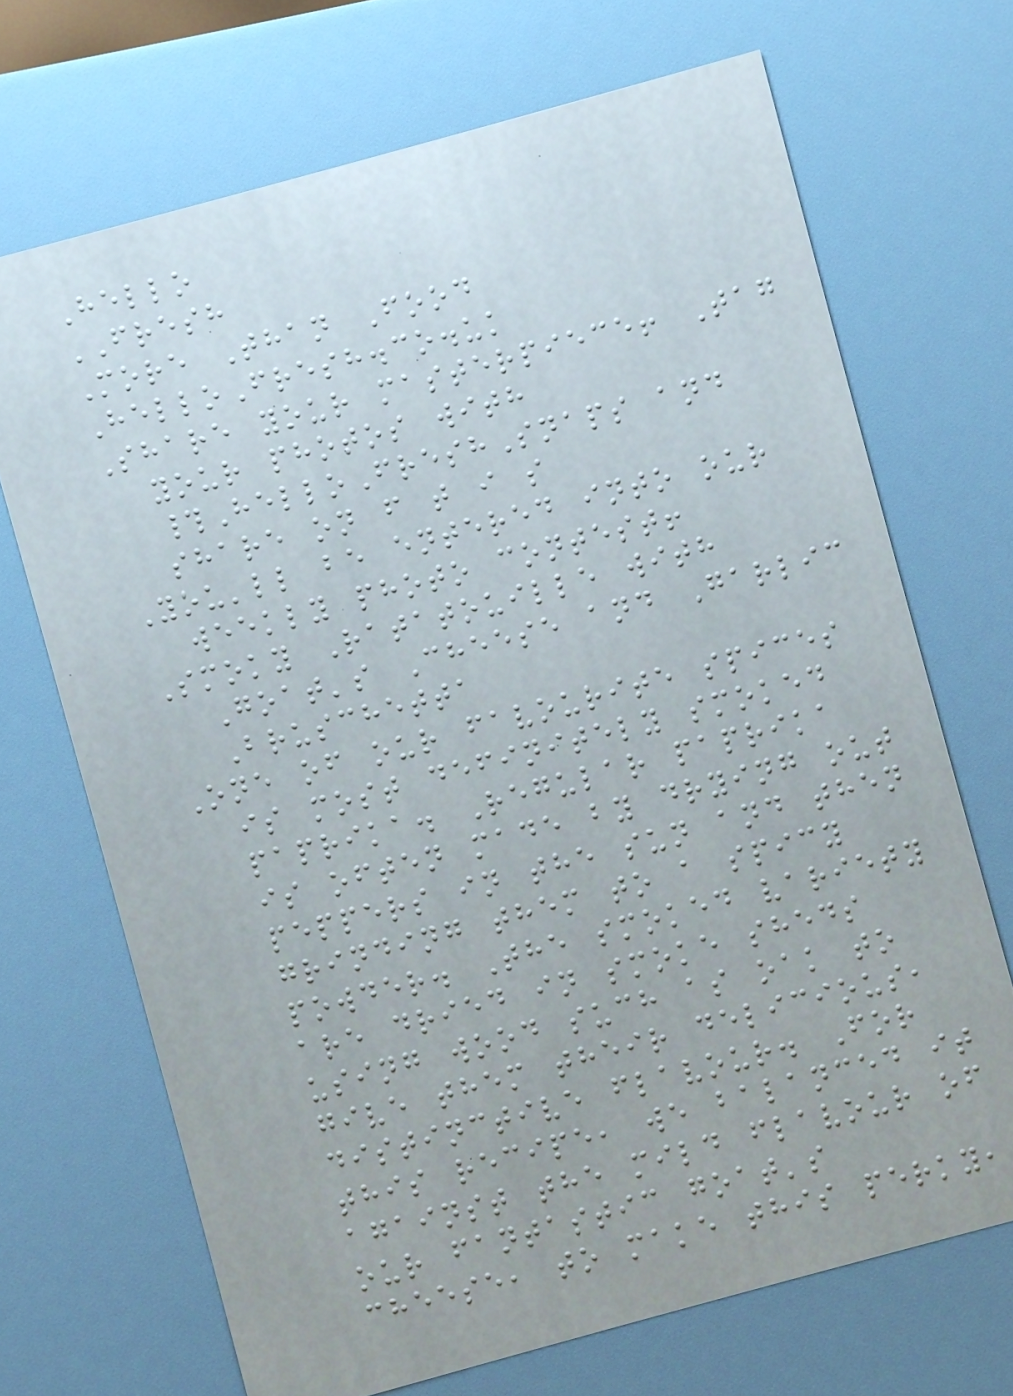Hello
FRESH
More Than Food
HelloFresh.co.uk
Share your masterpiece! Tag
your photos with
#HelloFreshSnaps and
share on f t i s
You'll be entered into our
weekly photo contest!
Smoky Ratatouille with
Goat's Cheese and Garlic
Bruschetta
One of our favourite spices
is most definitely smoked
paprika. Regular paprika
is often made by drying out
peppers in the sun and then
grinding them to a spicy
powder. The smoked variety
are dried in smoke sheds
using wood such as oak to
give them their delicious,
distinctive flavour. For
this recipe, we balanced it
against the mild flavour of
our fantastic goat's
cheese, to make this perky,
